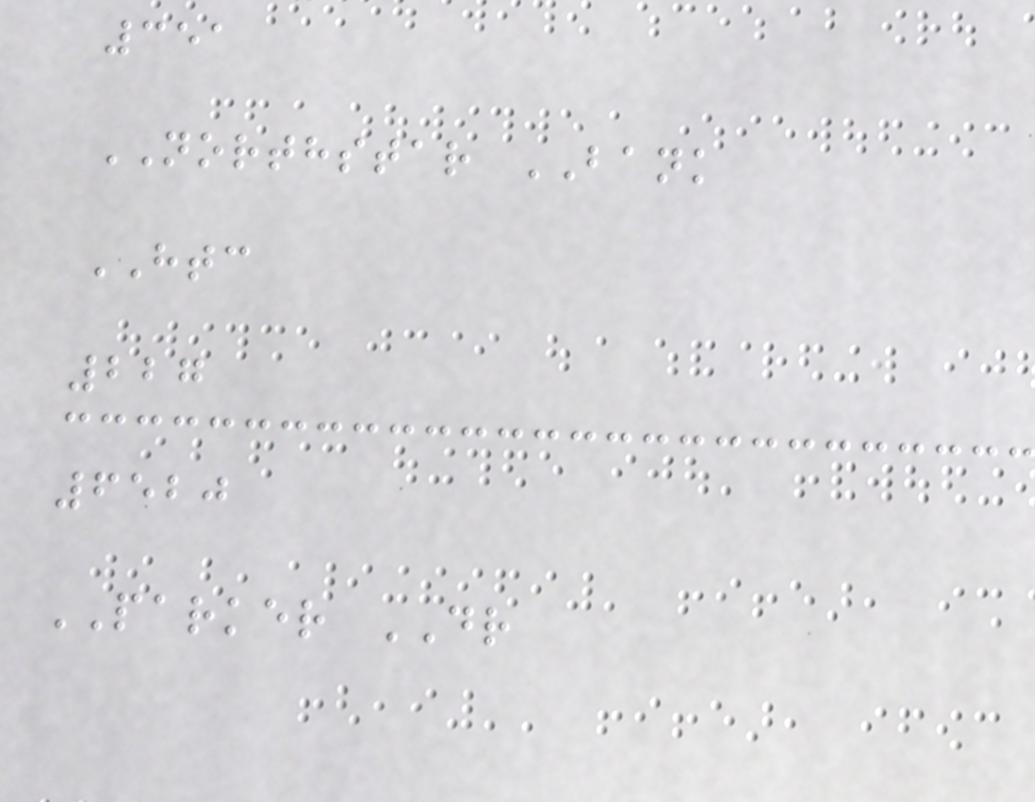351
NORTHSTAR BANK
HTC
227
6520
PARKER DR
